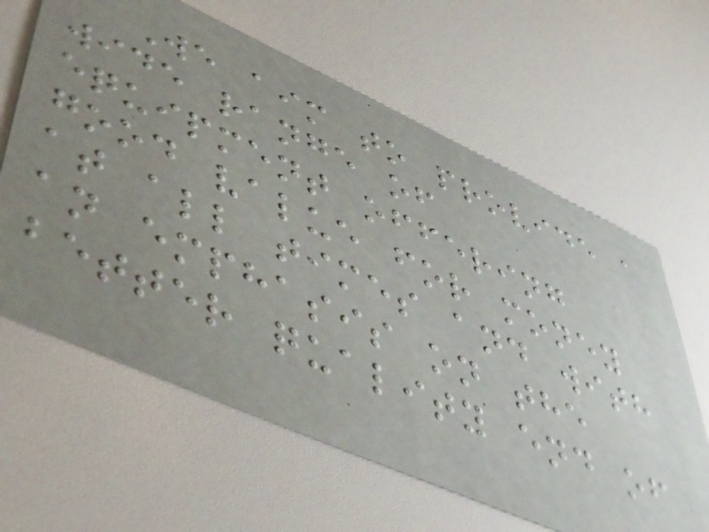We aim to provide a
wide range of
equipment offering
good value for money
at all times and with
an emphasis on the
better quality end of
